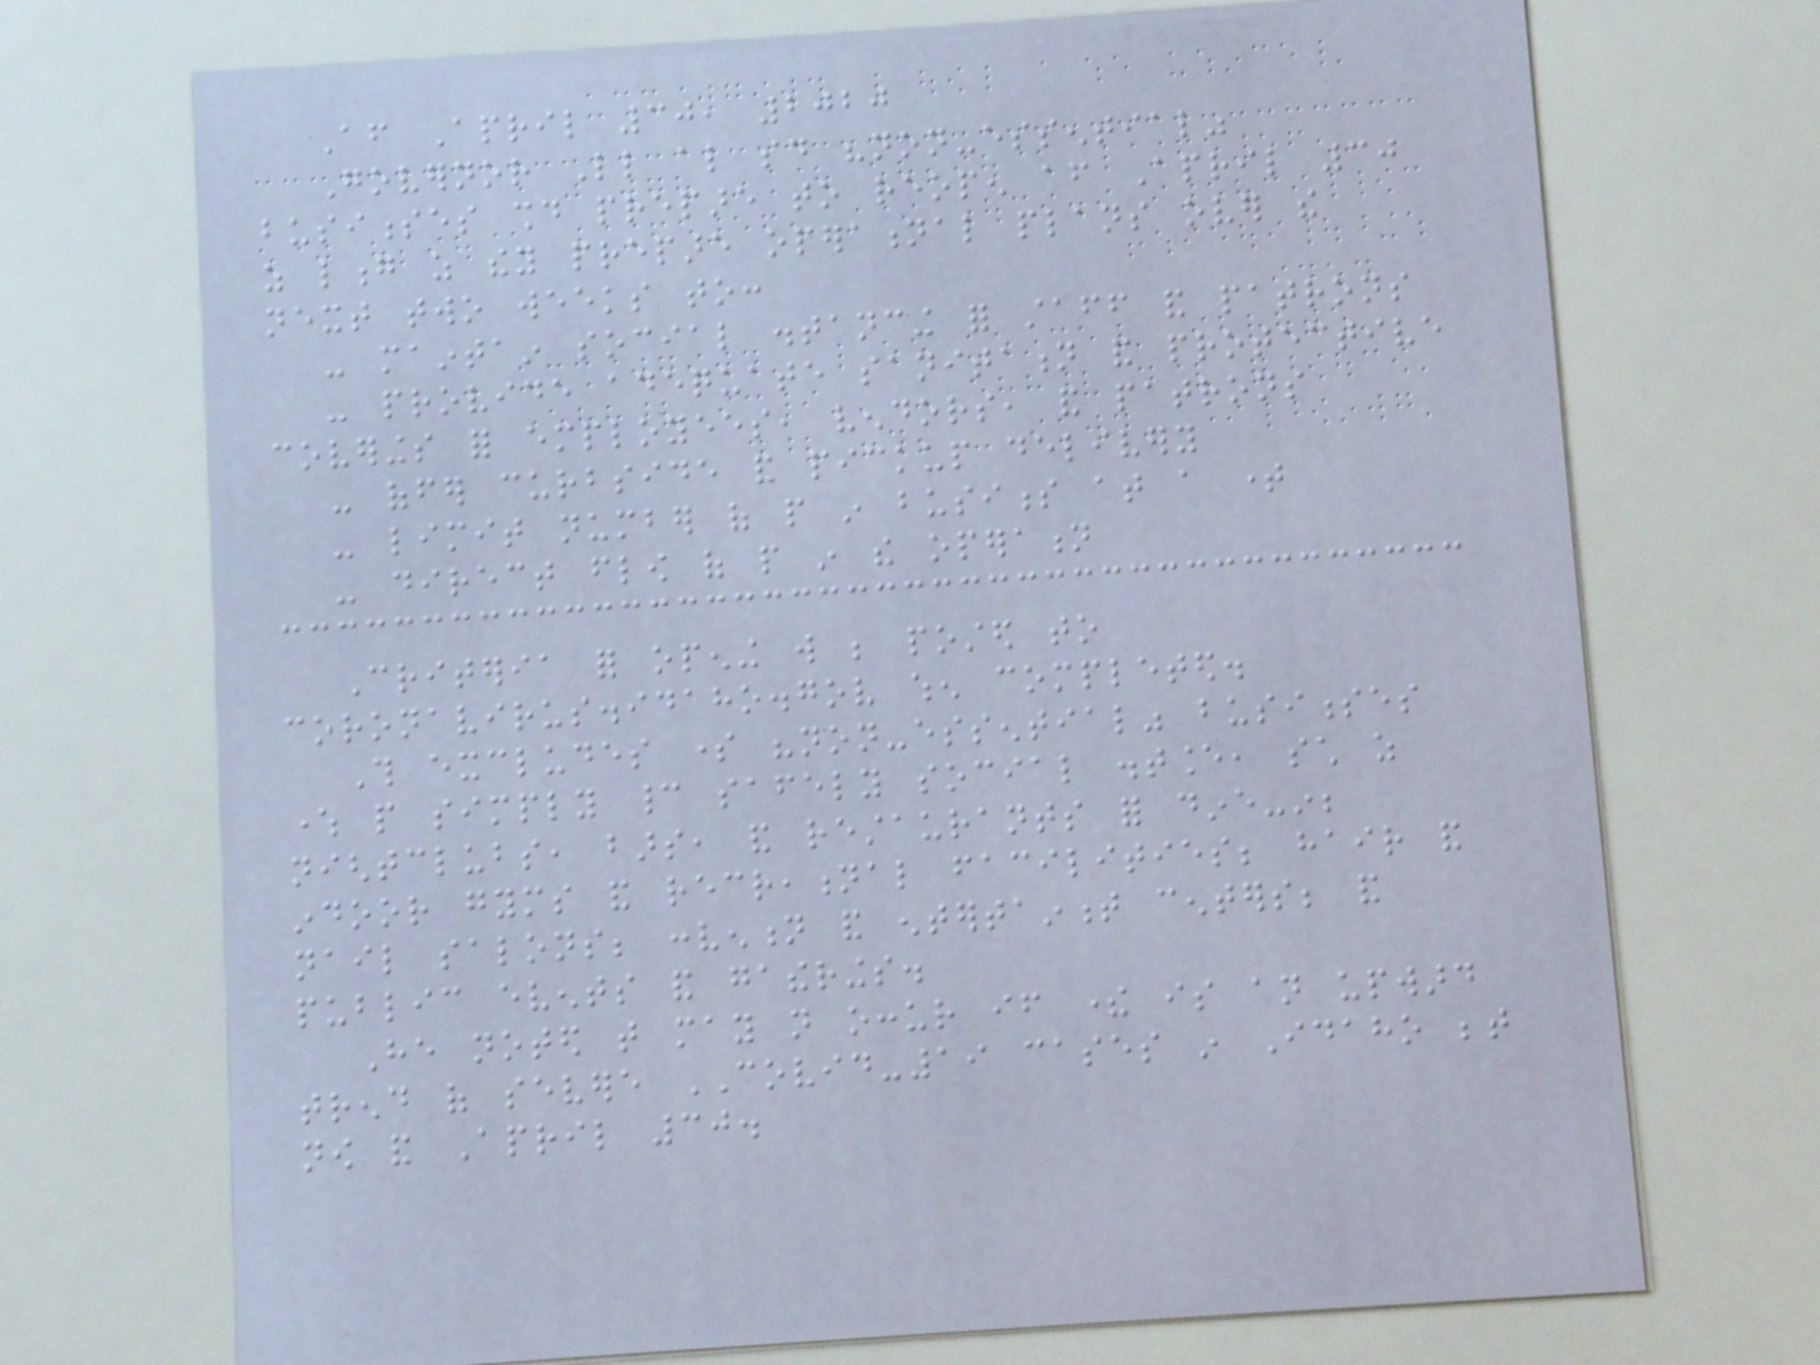After April 30, 2020
Governor Little also said "non-essential"
businesses should prepare to reopen after April 30
as long as they prepare operational plans over the
next two weeks to:
- maintain social distancing for staff and patrons
- provide adequate sanitation and protective
coverings for employees, vendors, and patrons
- offer curbside and pickup delivery
- limit number of people in business at a time
- direct flow of people in the operation
Criteria for opening will be posted to
coronavirus.idaho.gov when completed.
This excludes some "non-essential" businesses
where people simply cannot safely social distance, such as
nightclubs, bars, and restaurants for dine-in;
indoor gyms and recreational facilities; hair and
nail salons; convention and entertainment centers; and
public events and gatherings.
He noted that may not occur if there is an upward
trend of severe COVID-19 cases in Idaho between
now and April 30.
